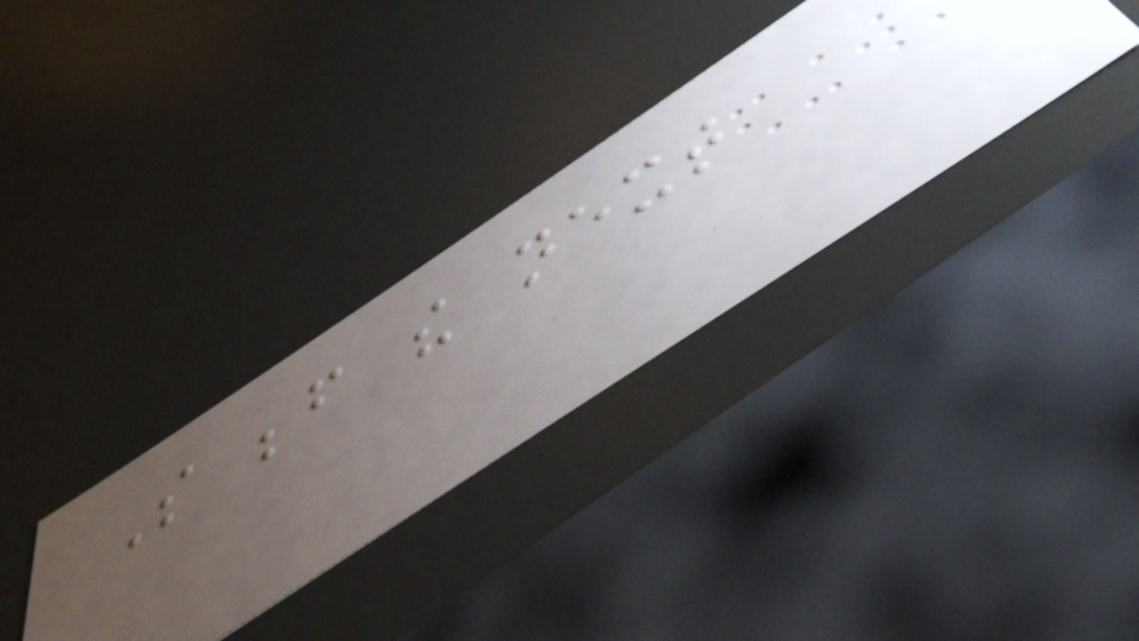So before the next
